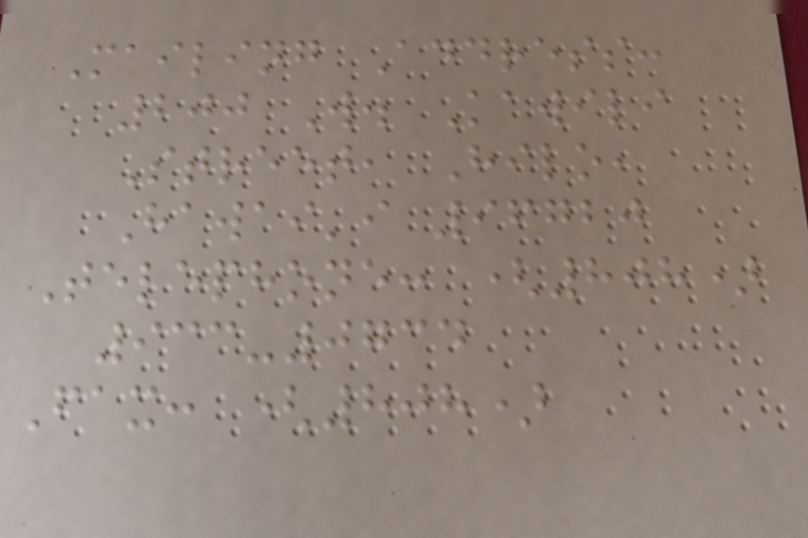Mailing Address:
200 W. Kawili
Street, Hilo,
Hawai'i 96720
Telephone: (808)
933-0734
Fax: (808)
